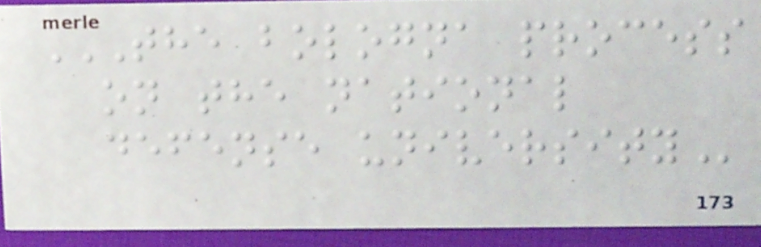THE BOLOGNA PROCESS
ON THE NATIONAL
DEFENSE UNIVERSITY
